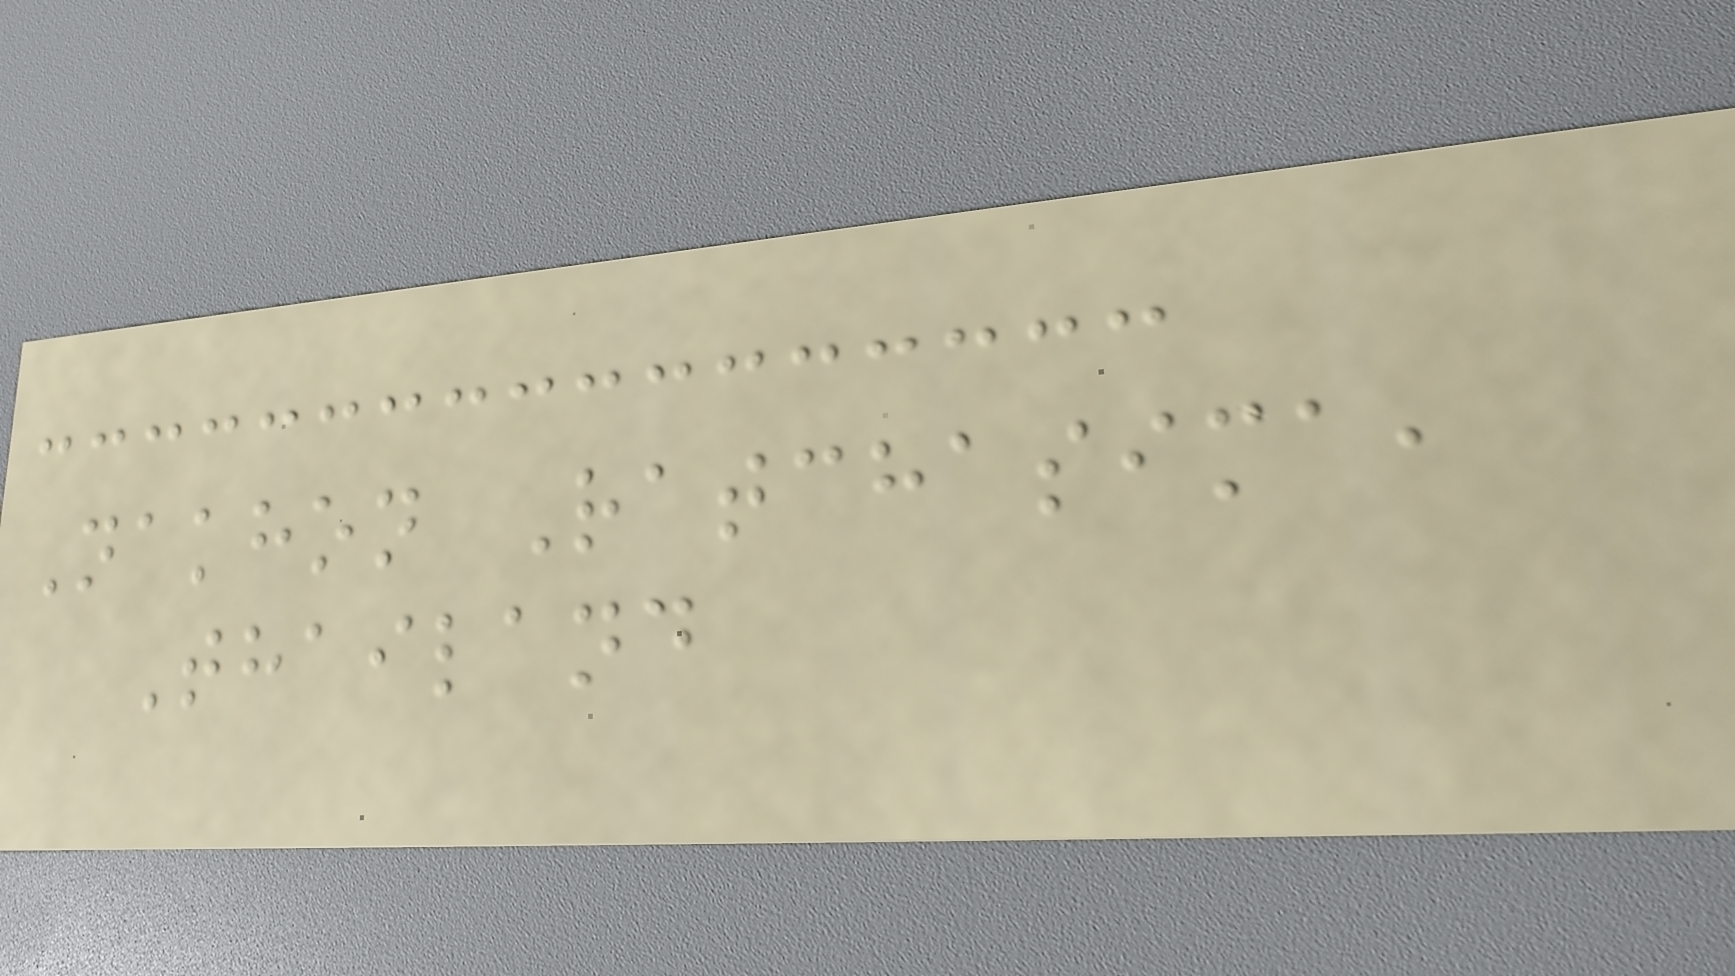Nakhon Ratchasima,
Thailand
